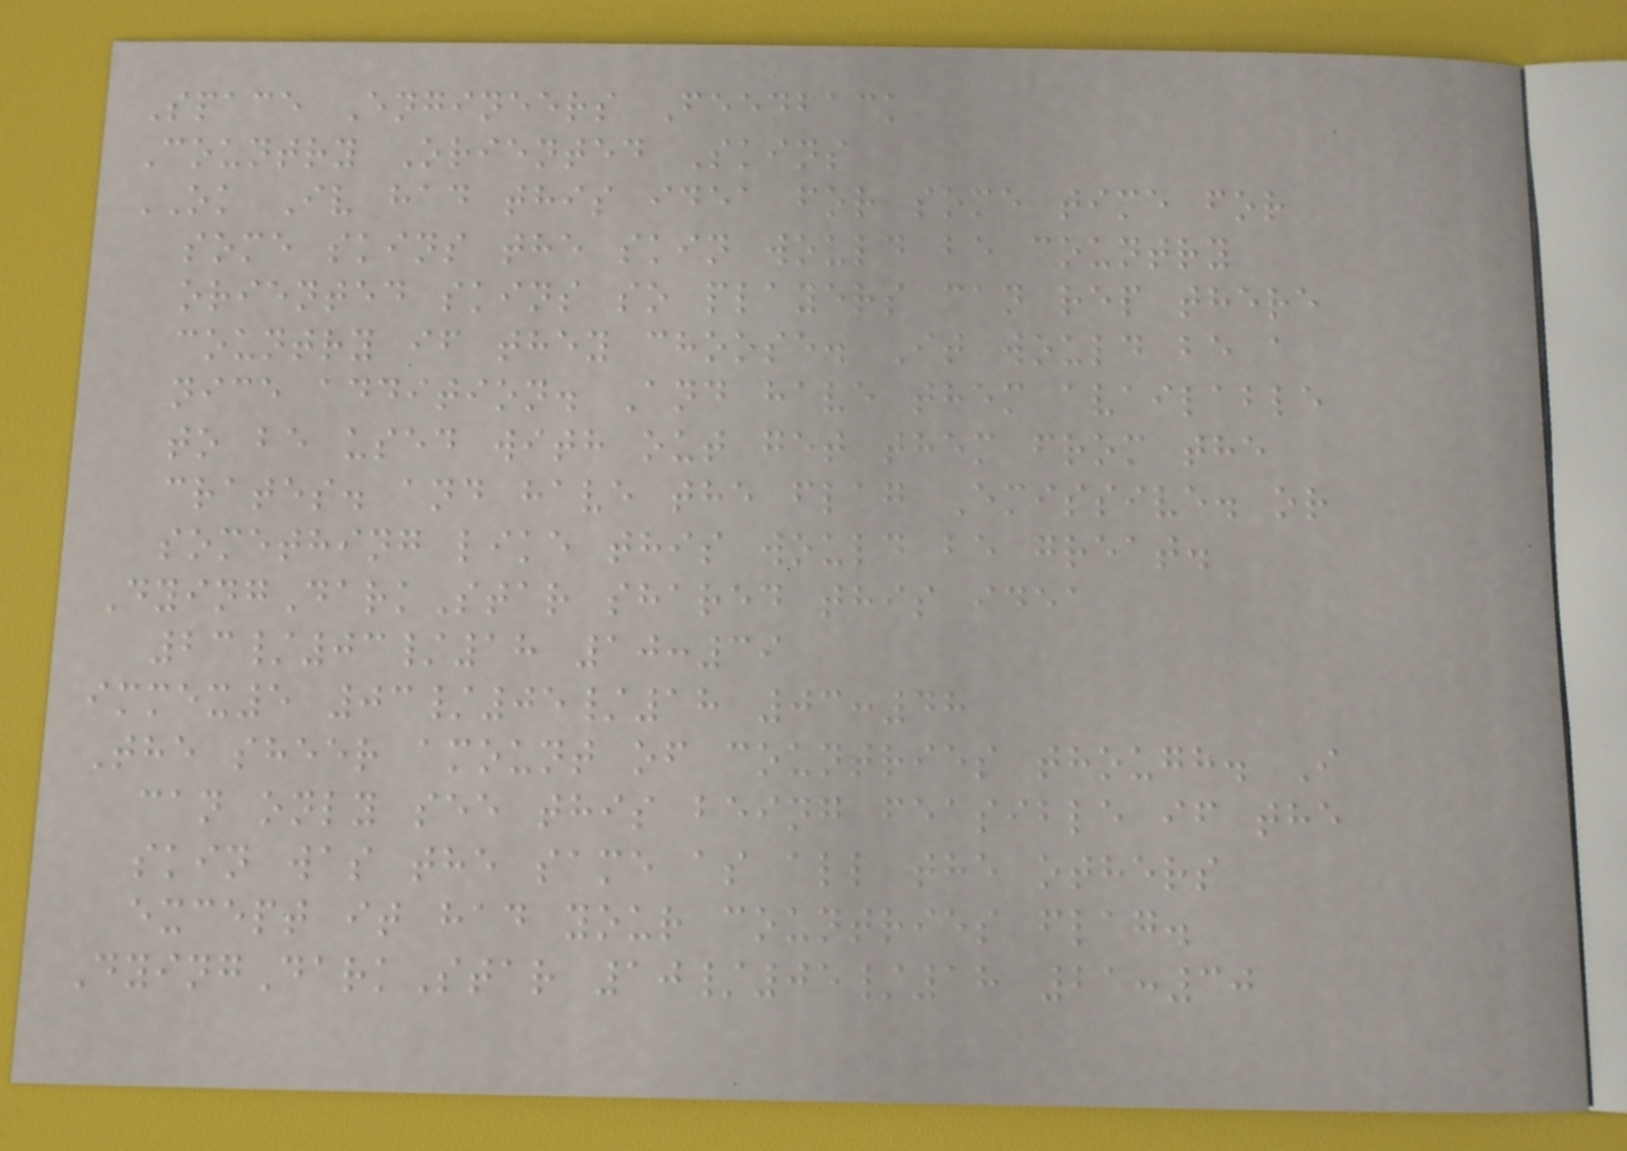Space Engineers Feedback
Country Oriented Skins
OK Iv had this idea for some time for
some skins the skin would be country
oriented skins so players can rep there
country if they choose. It would be a
nice addition. And have them available
to be used with out get them from the
crates. and have the flag Emissive. or
something like this would be great.
DyingDarkStar shared this idea
23/03/18 10:39
immex5 03/05/18 03:48
The sheer amount of countries though. I
can only see this being feasible if the
skin was the same as all the others
except it had your countries flag.
DyingDarkStar 10/05/18 21:30
